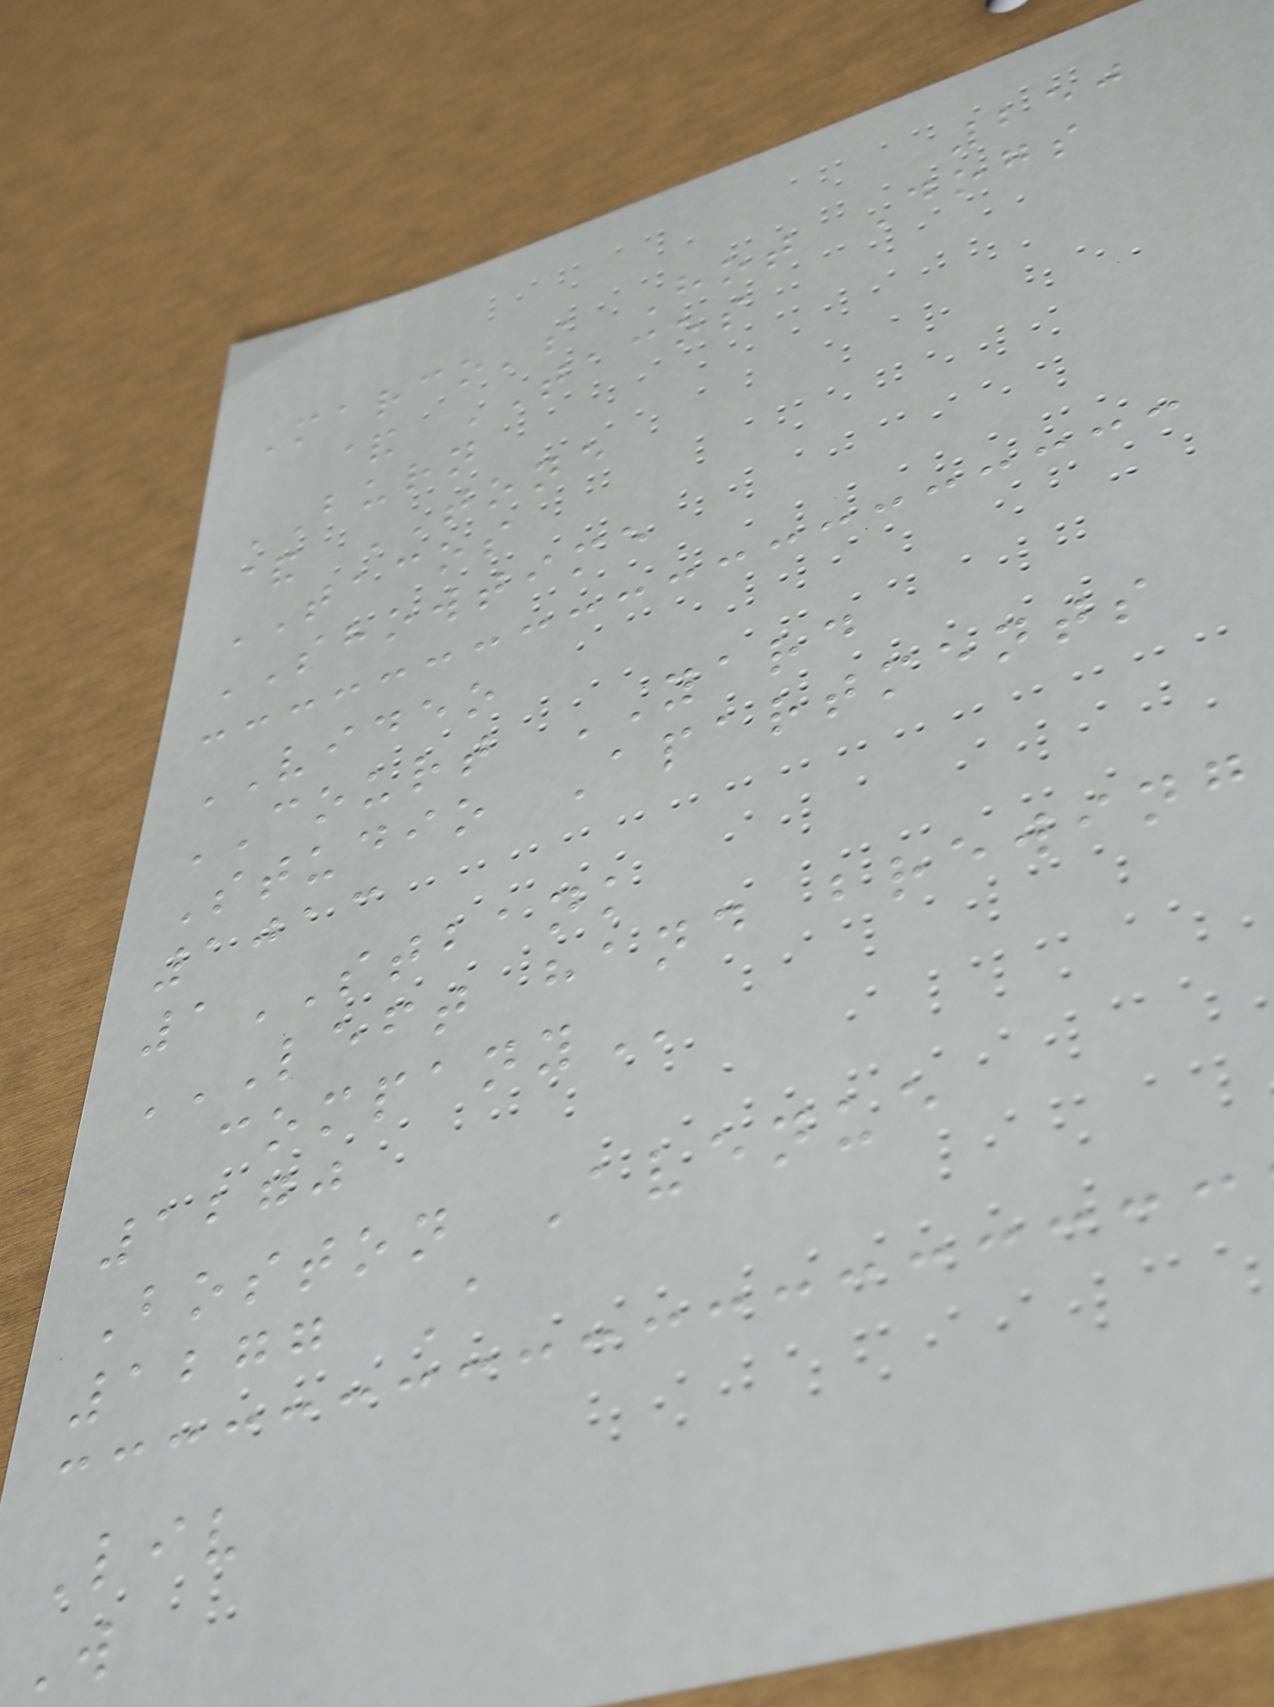250
Marco's Hot Dogs
& TACOS
BURN
& TONE
TACOS
SHOWTIME
VIDEO
COURT YARD
Studio Apartments
1013
1STBANK
LEFT HAND BREWING
COMPANY
1270
Boston Avenue
1277 A
Liv
W
